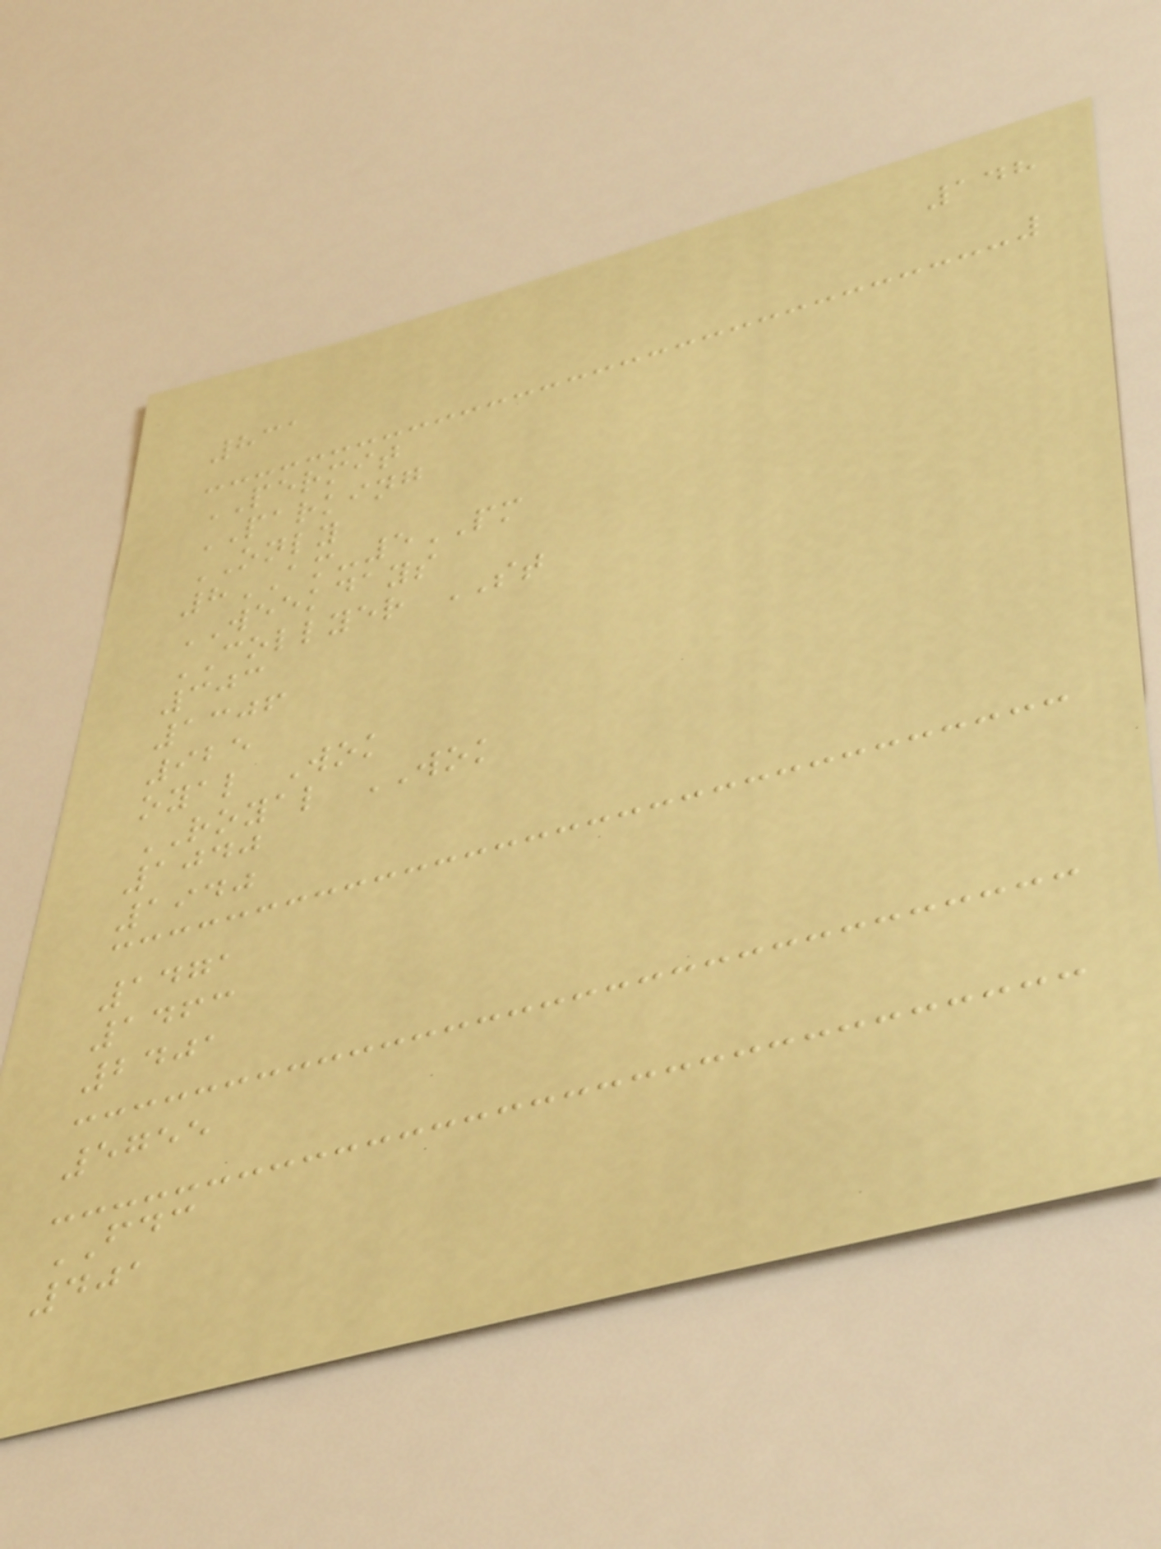148
831
PERMIT
PARKING
ONLY
8AM-5PM
WEEKDAYS
COLLYER ST
303
1306
925
oyal Wok
ROYAL WOK
1040
1940
1471
1463
2401
5755
FDC
401
